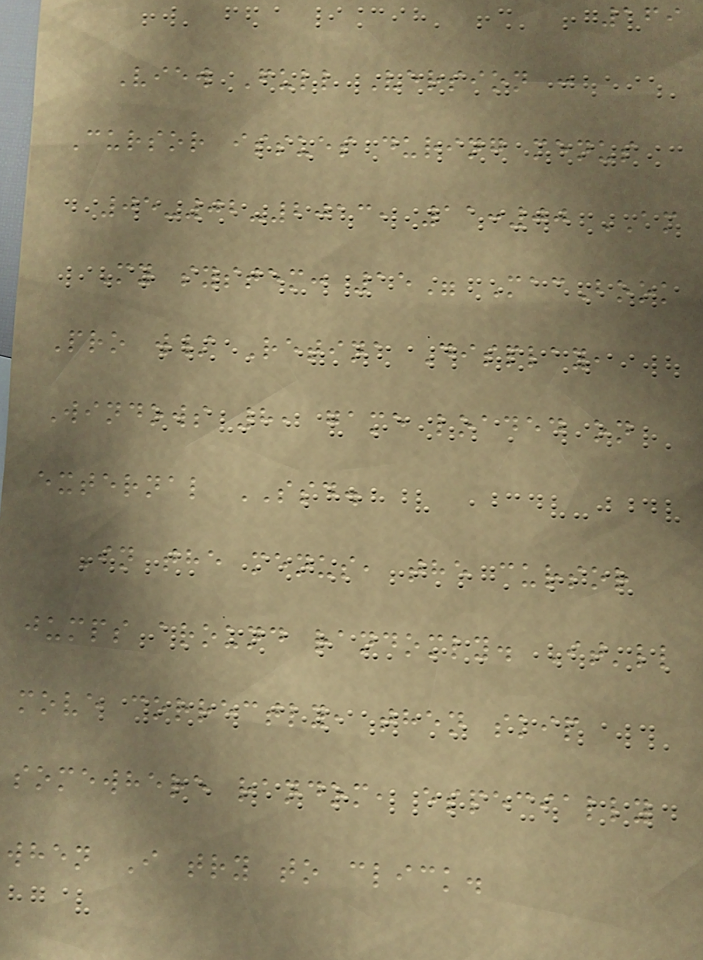169
View Full Version :
Cursor issues during menus
05-02-2013, 11:00 AM
My system: 15" MacBook
Pro w/ Retina Display,
Windows 8, game loaded on
external SSD.
In the menus, the cursor
jumps around randomly. It'll
move correctly, then skip
somewhere random, especially
when I try to click.
